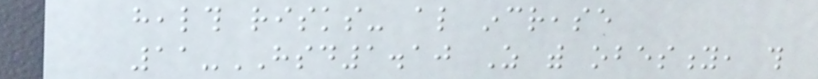health risks- also increase
11-HSD1.10 As with obesity, this
